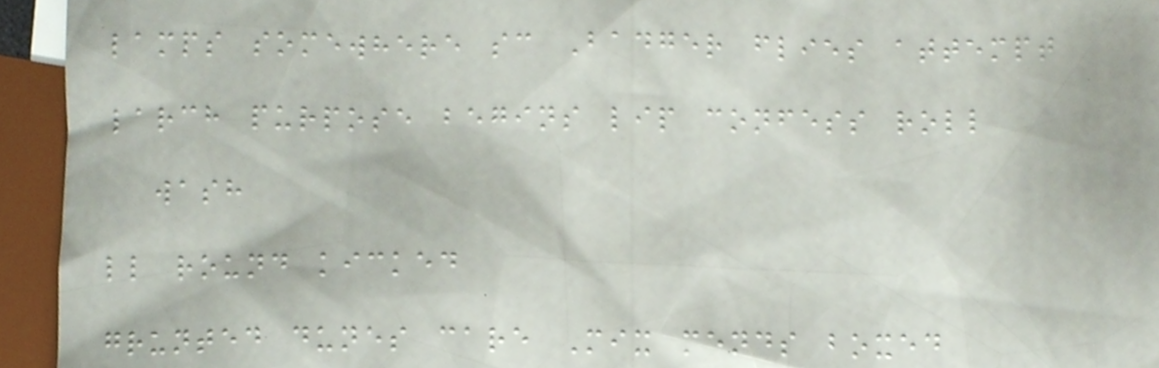lamps somewhere sc Badger flies attempt
larch purpose begins lip confess roll
wash
ll round kicked
grunted dunes care Mix mends boxed
